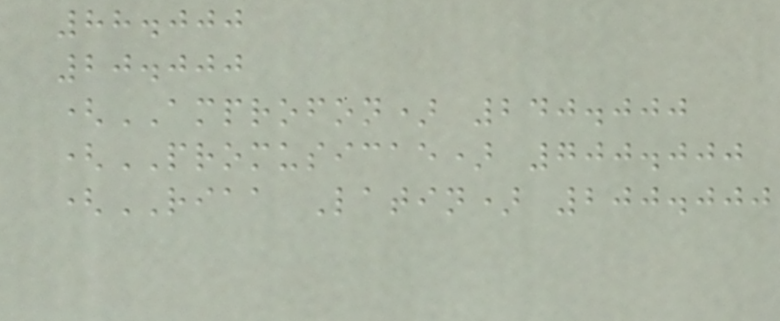88.000
20.000
(AMPROFON) 240.000
(PROMUSICAE) 700.000
(RIAA Latin) 200.000
